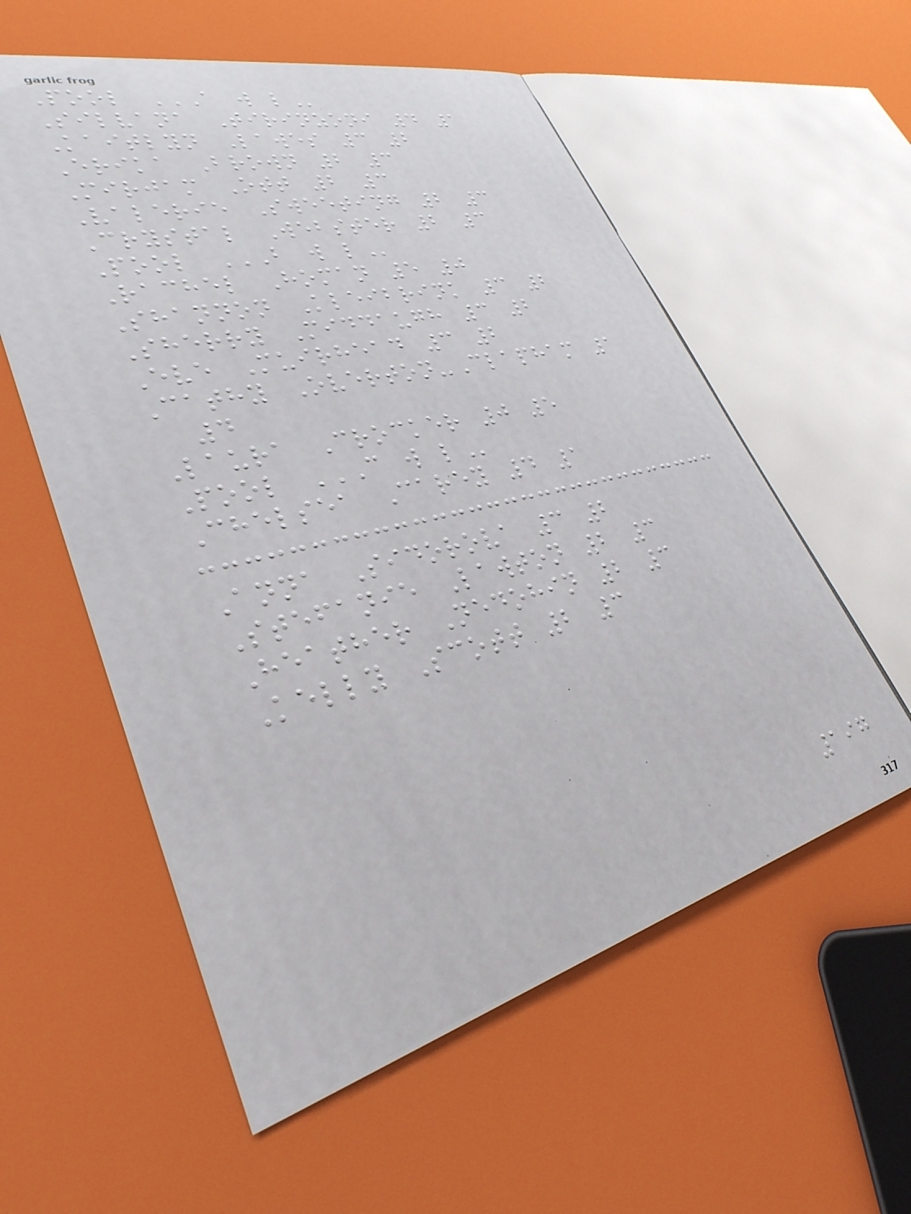Pool A W L
Silvana Tirinzoni 4 1
Kaitlyn Lawes 3 2
Erika Brown 2 3
Mirjam Ott 2 3
Valerie Sweeting 2 3
Crystal Webster 2 3
Pool B W L
Rachel Homan 5 0
Shannon Kleibrink 3 2
Sherry Middaugh 3 2
Eve Muirhead 3 2
Cathy Overton-Clapham 1
4
Laura Crocker 0 5
Pool C W L
Chelsea Carey 4 1
Anna Sidorova 3 2
Stefanie Lawton 2 3
Heather Nedohin 2 3
Kelly Scott 2 3
197
